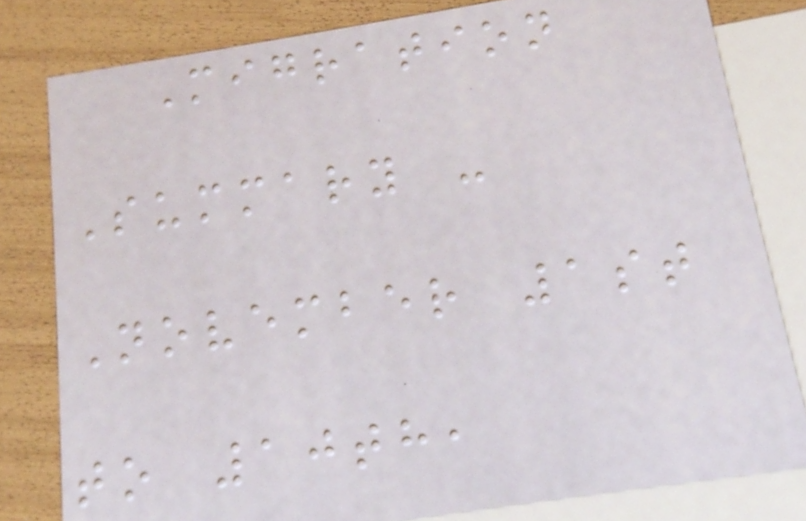Migration
Summary -
November 1st
to 10th,
